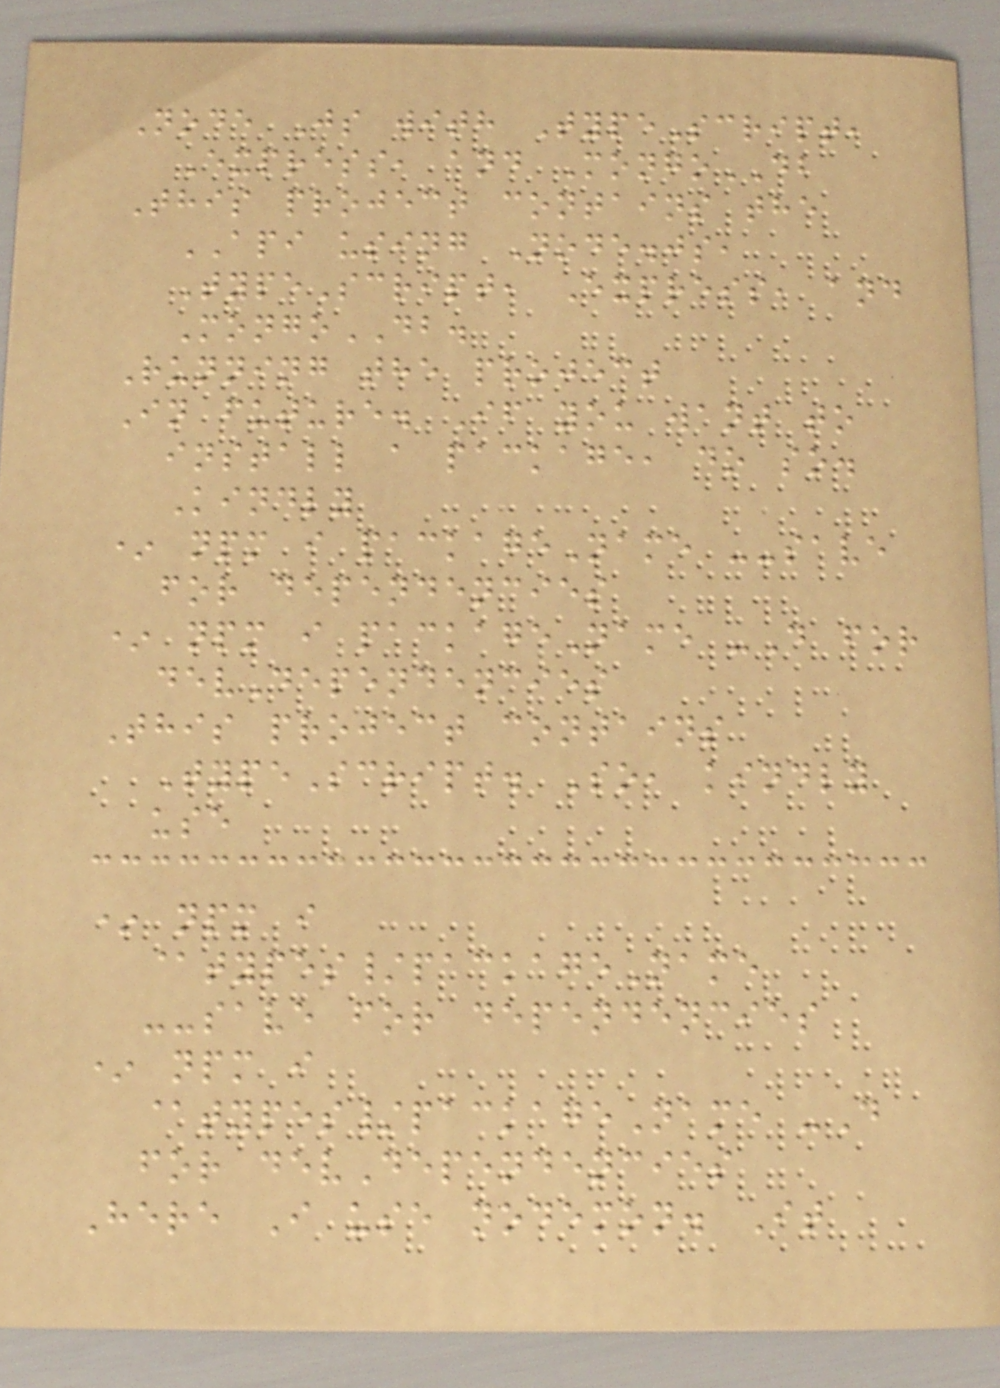Node Js with TypeScript,
Express, and MongoDB
This project contains the
API using Node.js,
TypeScript, Express, and
MongoDB.
Running the project
In future. If you want to
install a package, do so.
Kindly
* npm i packageName --save
for dependencies
* npm i packageName -D for
devDependencies
This project contains
TypeScript. So, kindly
use
* npm i
@types/packageName
--save for dependencies
* npm i
@types/packageName -D
for devDependencies
Here I use nodemon. It
